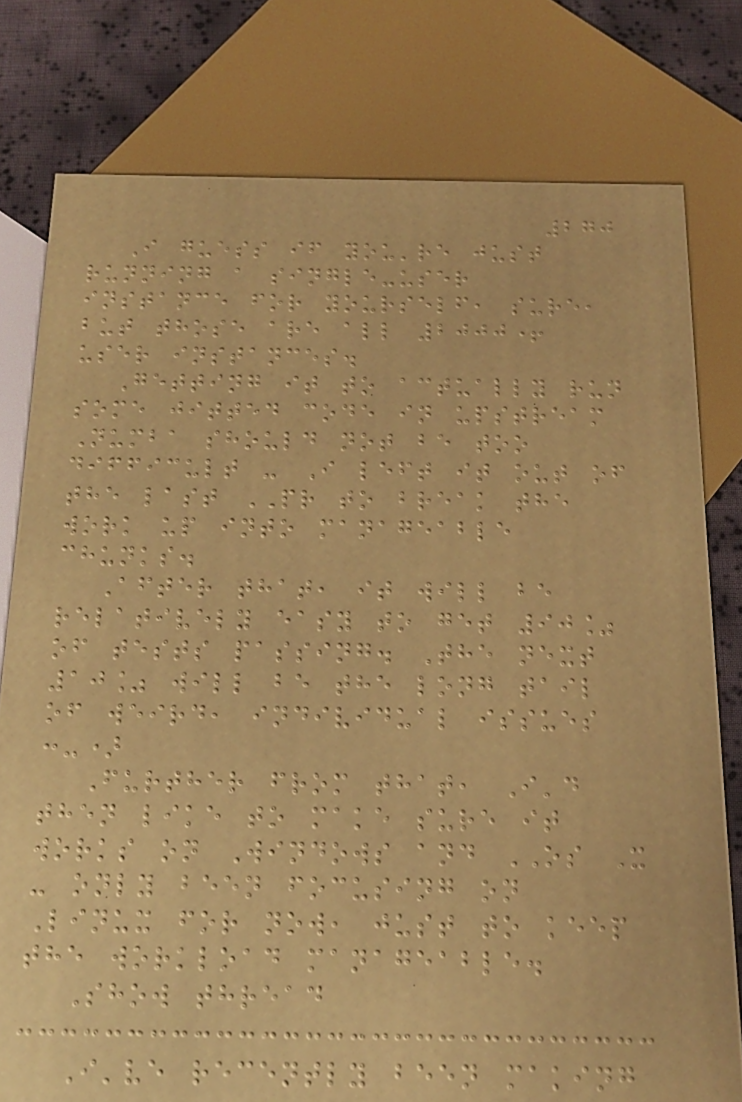270
I guess if you're just
running a single-user
instance for yourself, sure,
but those are all 2000+
user instances.
Getting it to actually run
some jitted code in upstream
Numba should not be too
difficult - I left it out of
the last PR to break the
work up into manageable
chunks.
After that, it will be
relatively easy to get 90%
of tests passing. The next
10% will be the long tail
of weird, individual issues
:-)
Further from that, I'd
then like to make sure it
works on Windows and OS X
- only been focusing on
Linux for now, just to keep
the workload manageable.
Show thread
I've recently been making
